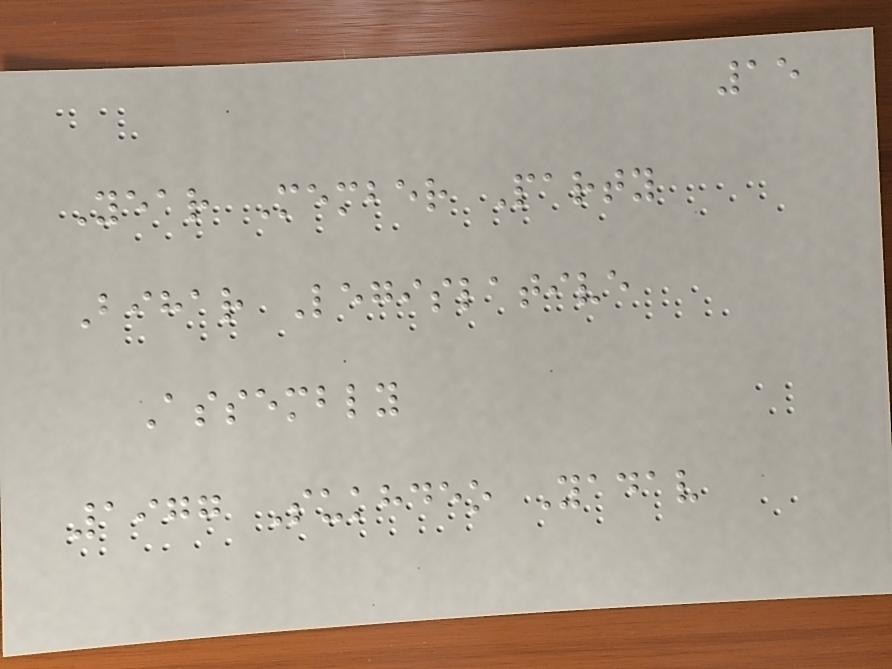15
Year Member Party
Bihar Legislative
Assembly
1977 Sukhdeo Yadav
